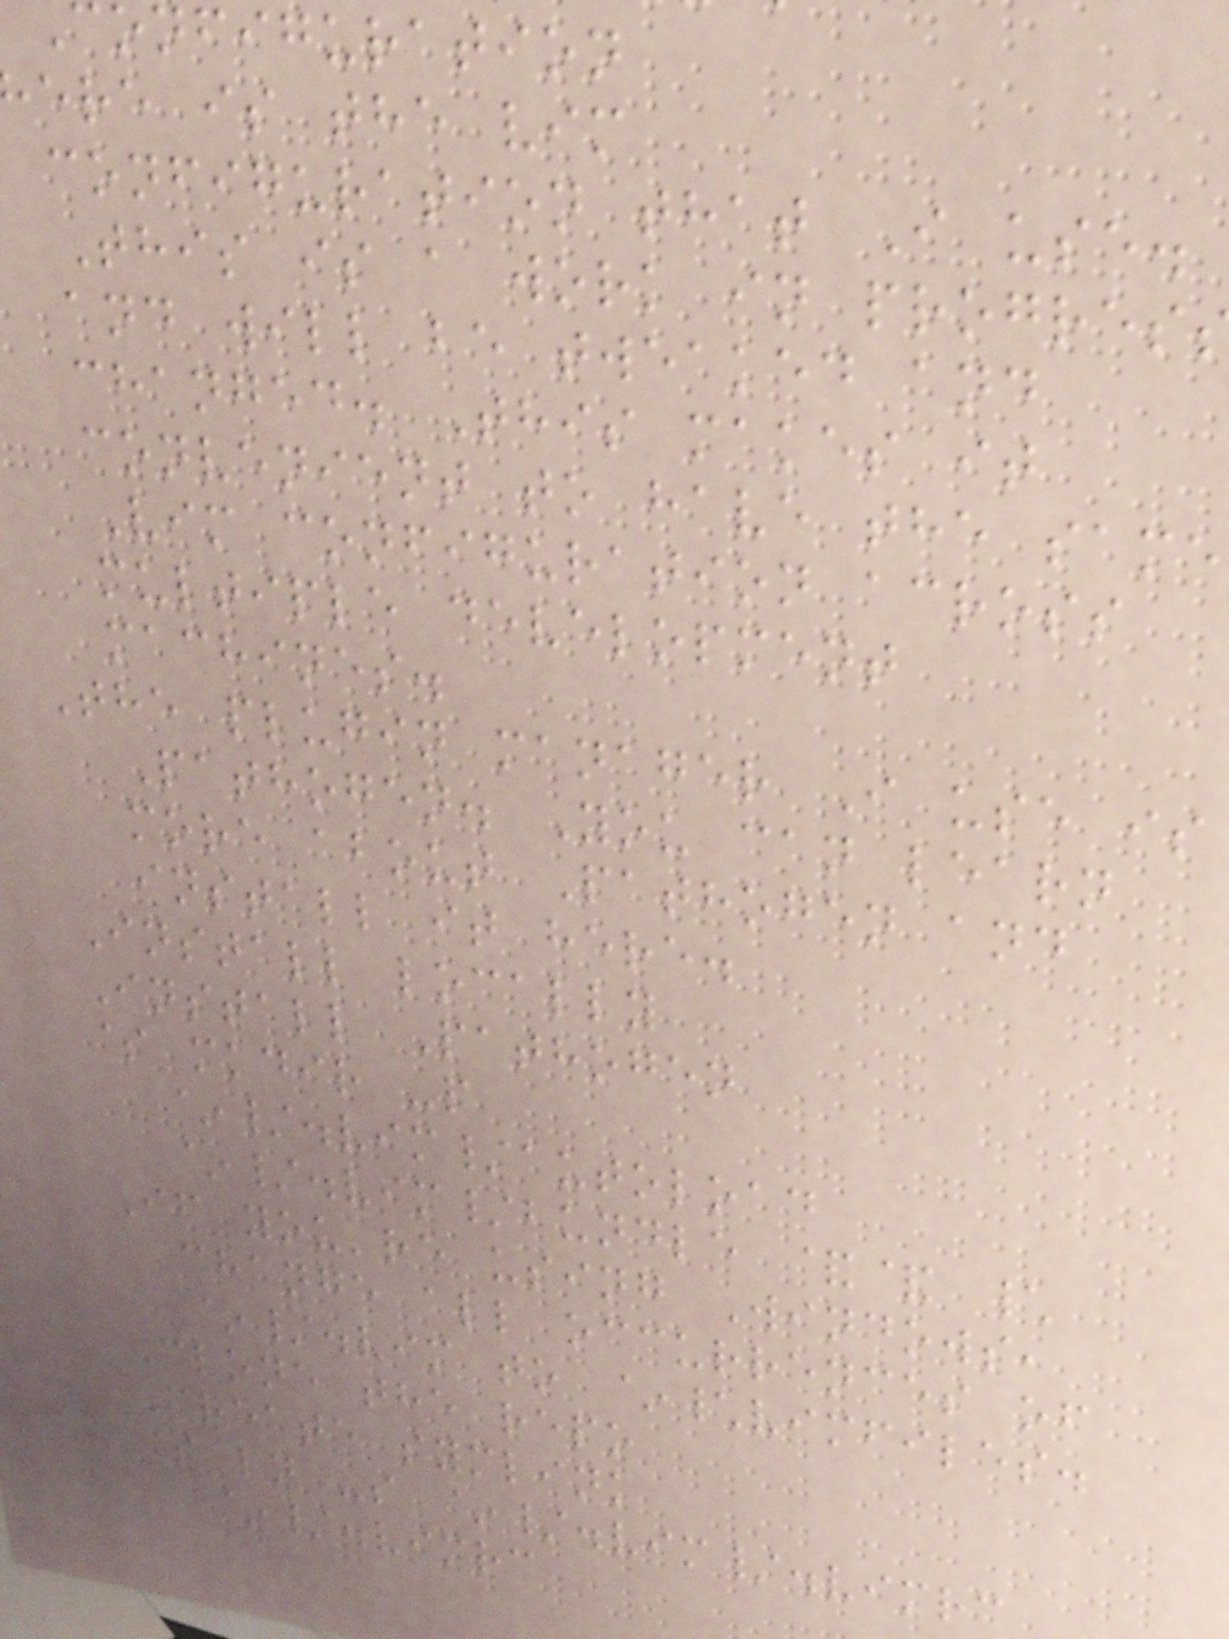onfiguration
ere is the vim
configuration that I use.
This is a work in progres
and will be tweaked and
changed. This makes it
convenient to have the same
Vim configuration across
multiple development
machines.
The plugin manager I use is
Pathogen. You can learn
more about Pathogen and
install it here.
Install locally
Install Pathogen
$ mkdir -p
~/.vim/autoload
~/.vim/bundle && \
If you're using Windows,
change all occurrences of
~/.vim to ~\vimfiles.
Clone the repo
Create symlink
$ ln -s ~/.vim/.vimrc
~/.vimrc
